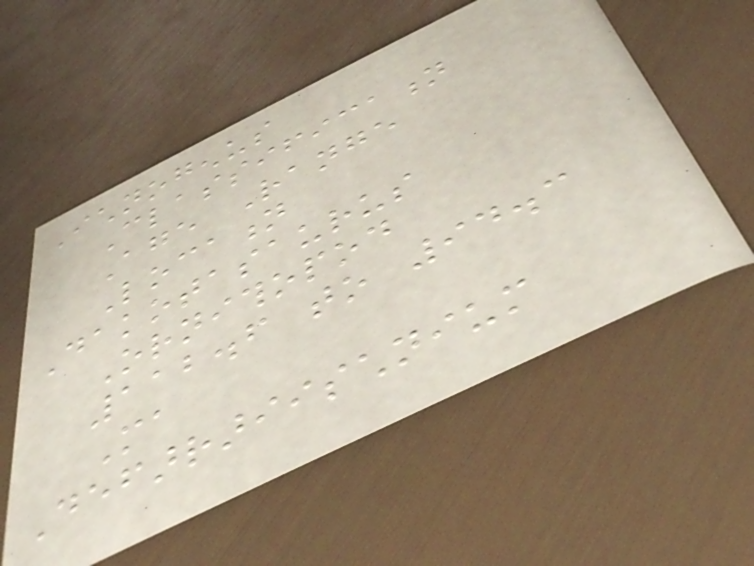Ichnogenus
Classification
Age Range
Location
Dakotasaurus
Ornithopod
112.6 to 94.3
Ma
Defarrariischnium
